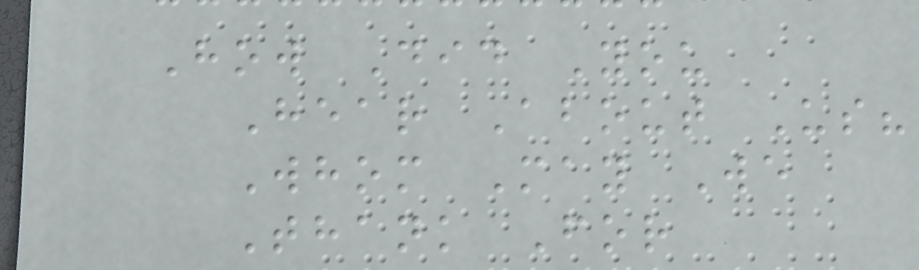How Did You
Hear About Us?
Whom May We
Thank For
